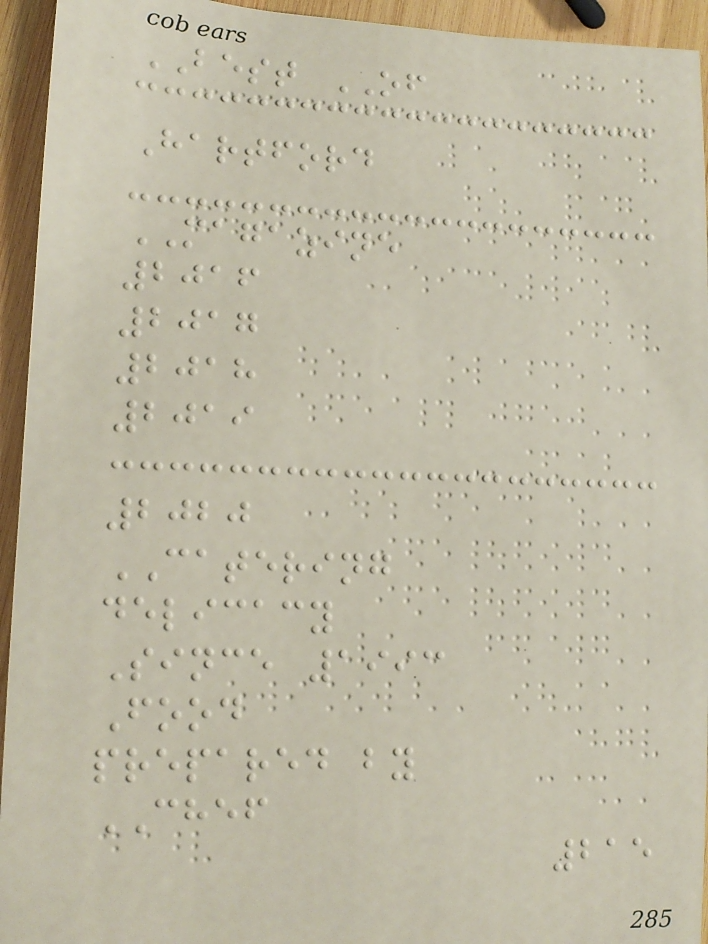BEST OF
Hartford
MAGAZINE
2016
2017
2018
2019
2020
CATERING
delicacy
Since 1993
Food
prepared by
CHEF
215
